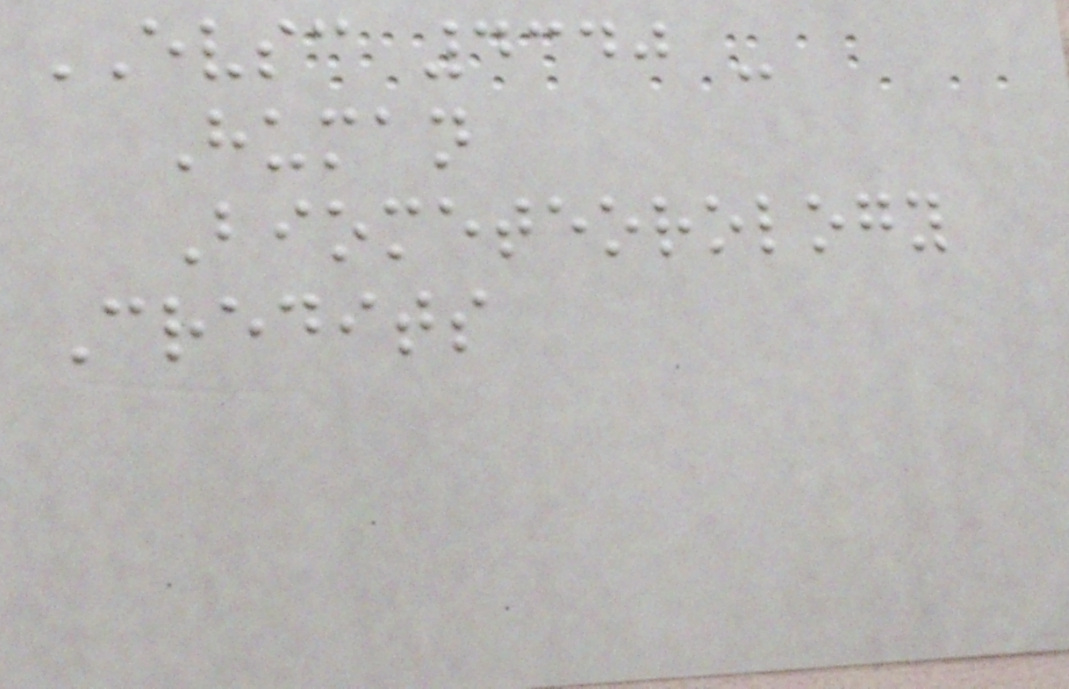EVSC 4340 -
Human
Biometeorology
Credits
